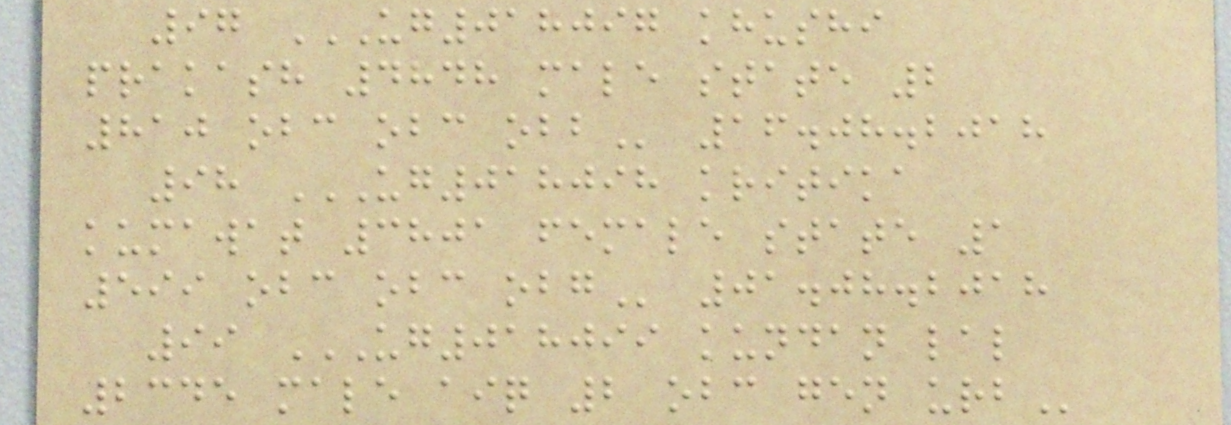97 UG018097 KHUSHI
PRAKASH 4848 MALE STATE 2
810 OBC OBC OBB 16.08.2018
98 UG018098 KRITIKA
KUMAWAT 3801 FEMALE STATE 1
599 OBC OBC OBG 01.08.2018
99 UG018099 KUNDAN LAL
2345 MALE AIQ 2 OBC GEN URB
